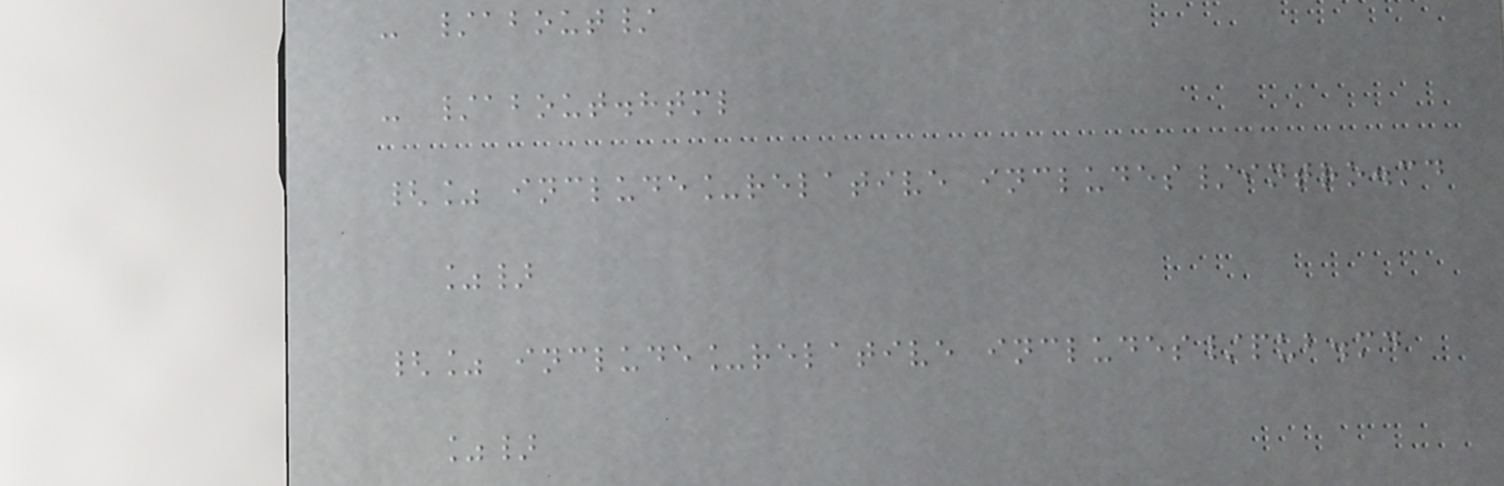- /about/
- /about.html
{% include_relative includes/intro.md
%}
{% include_relative includes/pub.md
%}
